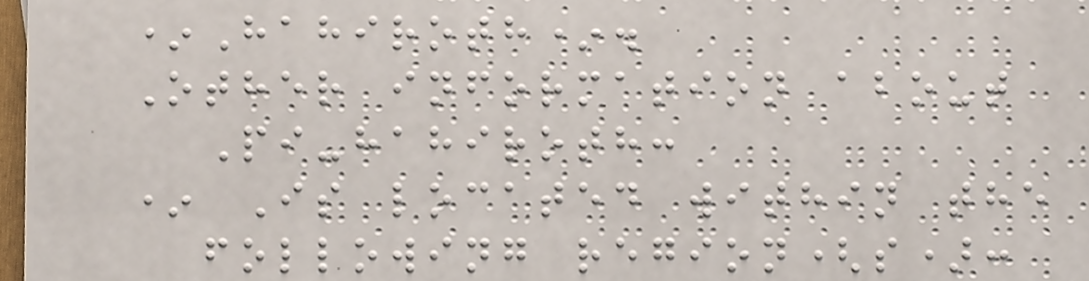*Hahiroth*.
Other information about
Pi-hahiroth:
* Is located within the
following region(s):
